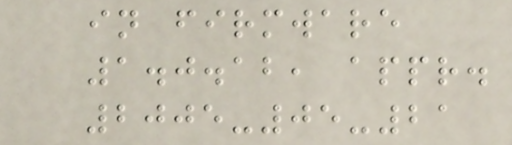in firmware
1.0.12, appr.
2005-05-21
